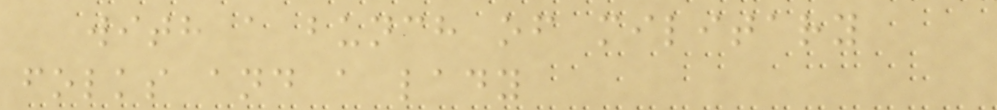with a bunch of military
folks and a lady
